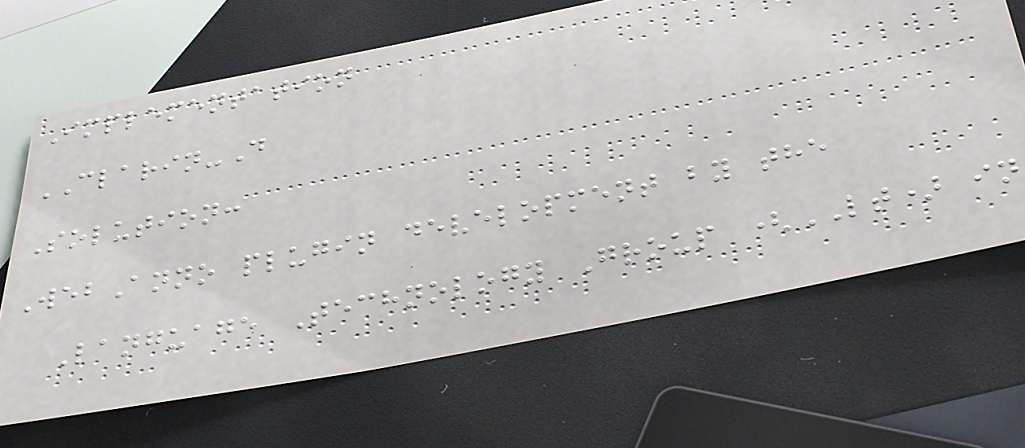Implementation
CLARIN-D
Solution:
WebAnno plugin development by the
Language Technology Group (LT) in
